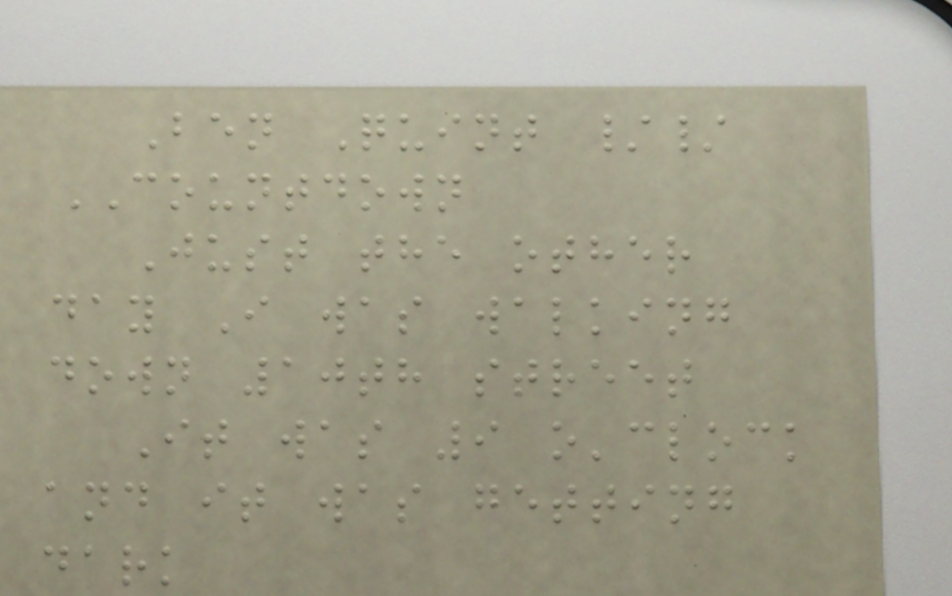Ben Quint //
COUNTDOWN
Just the other
day I was walking
down 10th street
It was 9 o'clock
and it was getting
dark
